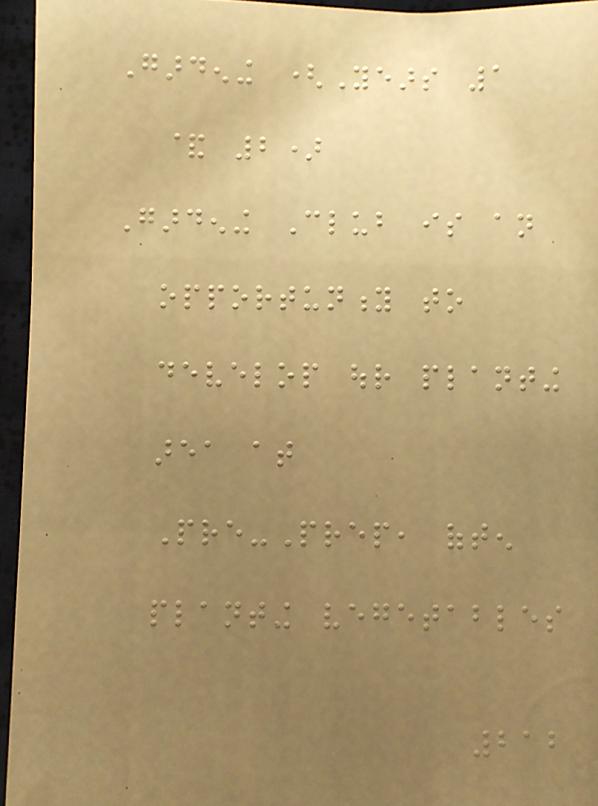Gardening (Years 1
& 2)
Gardening Club is an
opportunity to
develop our planting
area at
Pre-Prep, often
planting vegetables
212
